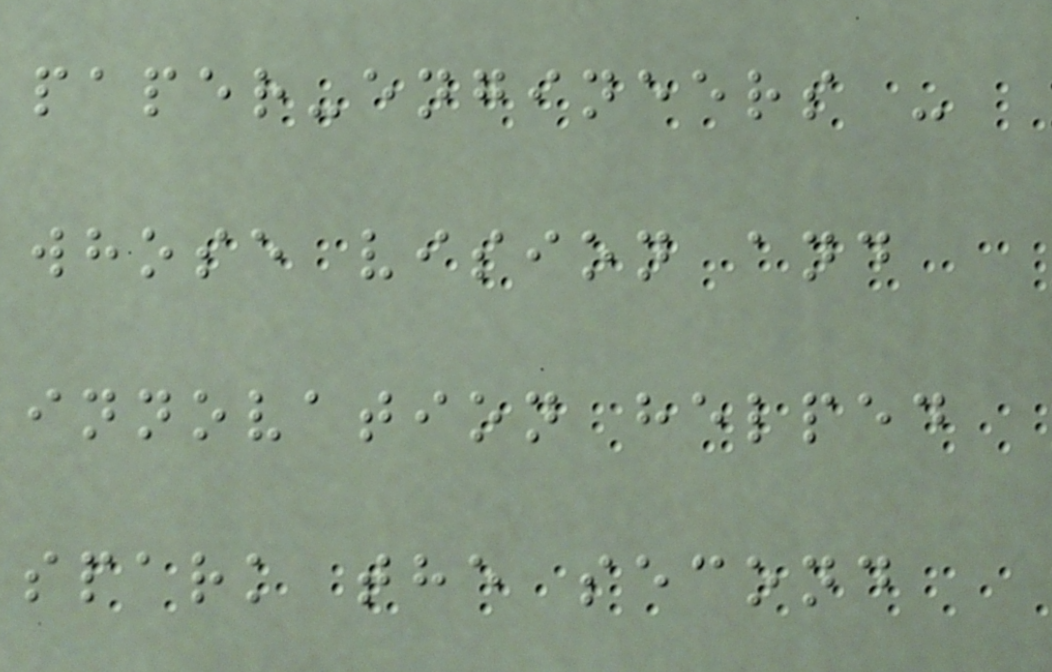paper-engineers -
whose vision and
innovation helped
spark the second
